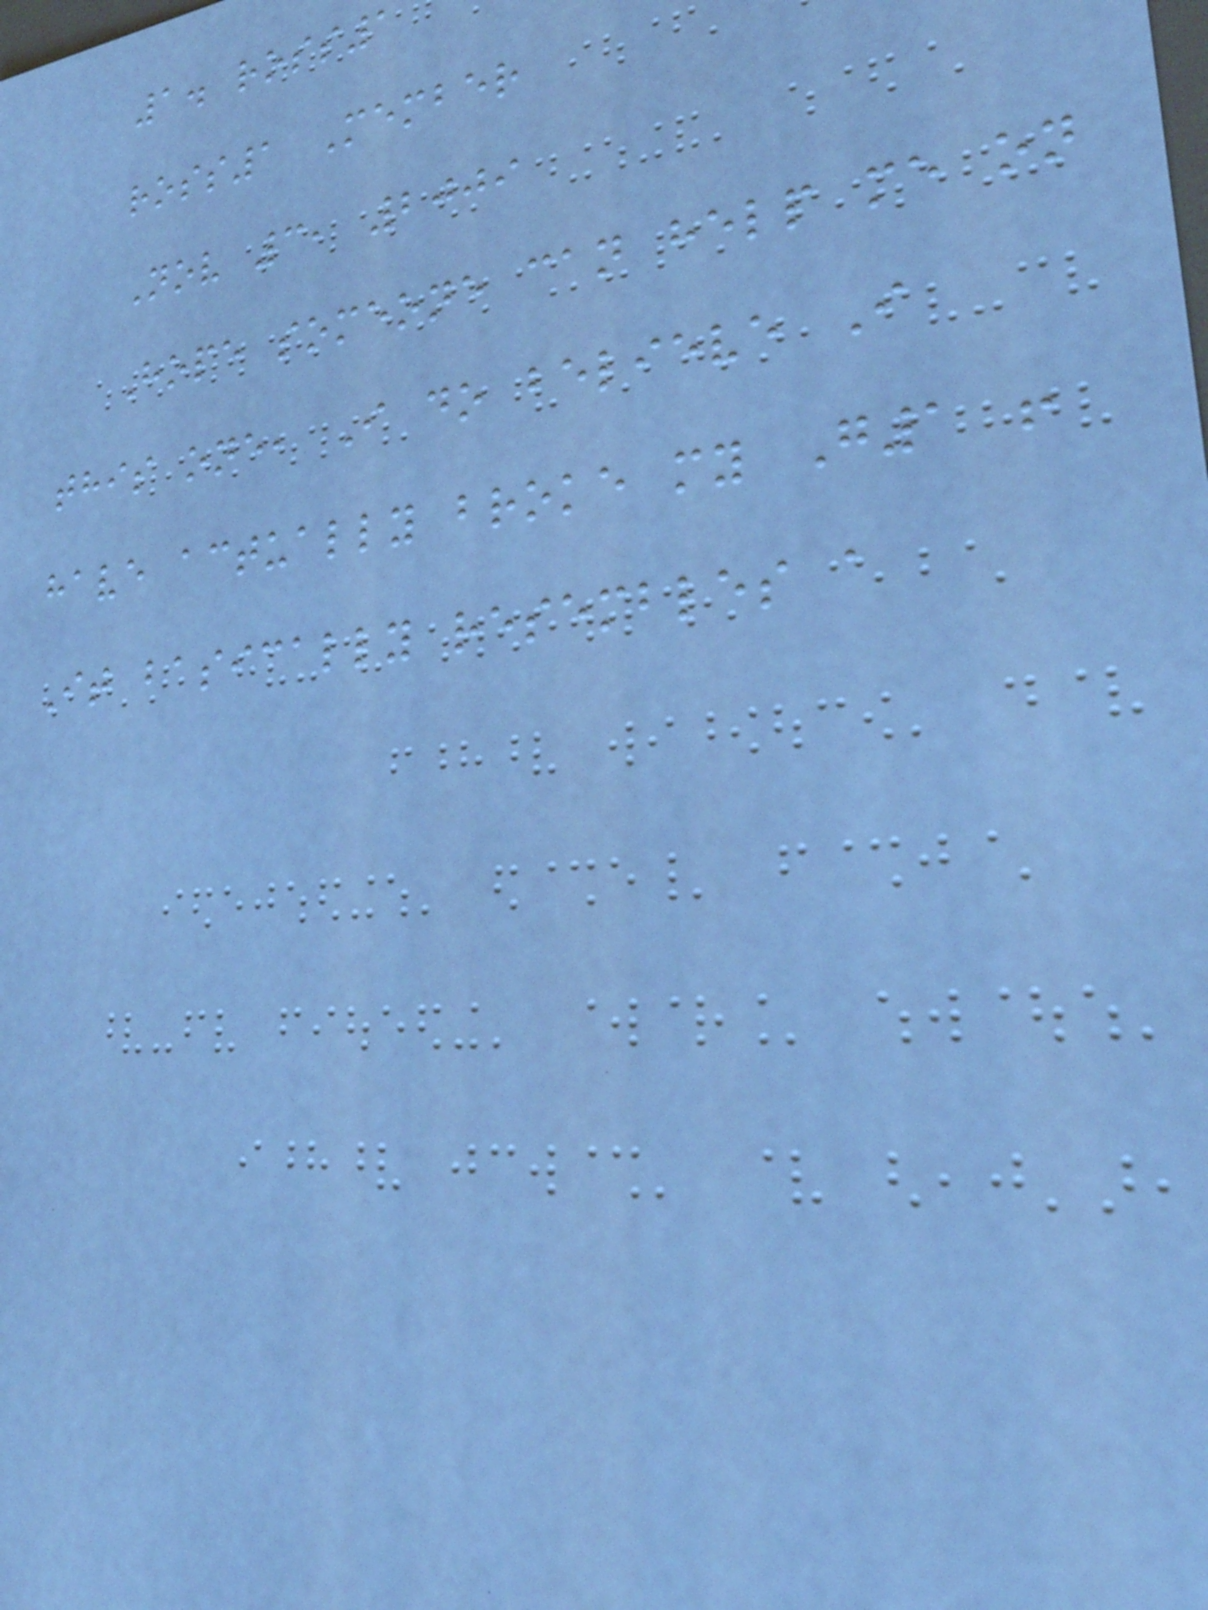1. ross1
ross1 Member
Nov 3, 2009
Hope someone can help me on
this one, I do believe I
have actually broke my G1 !
It basically resembles a
